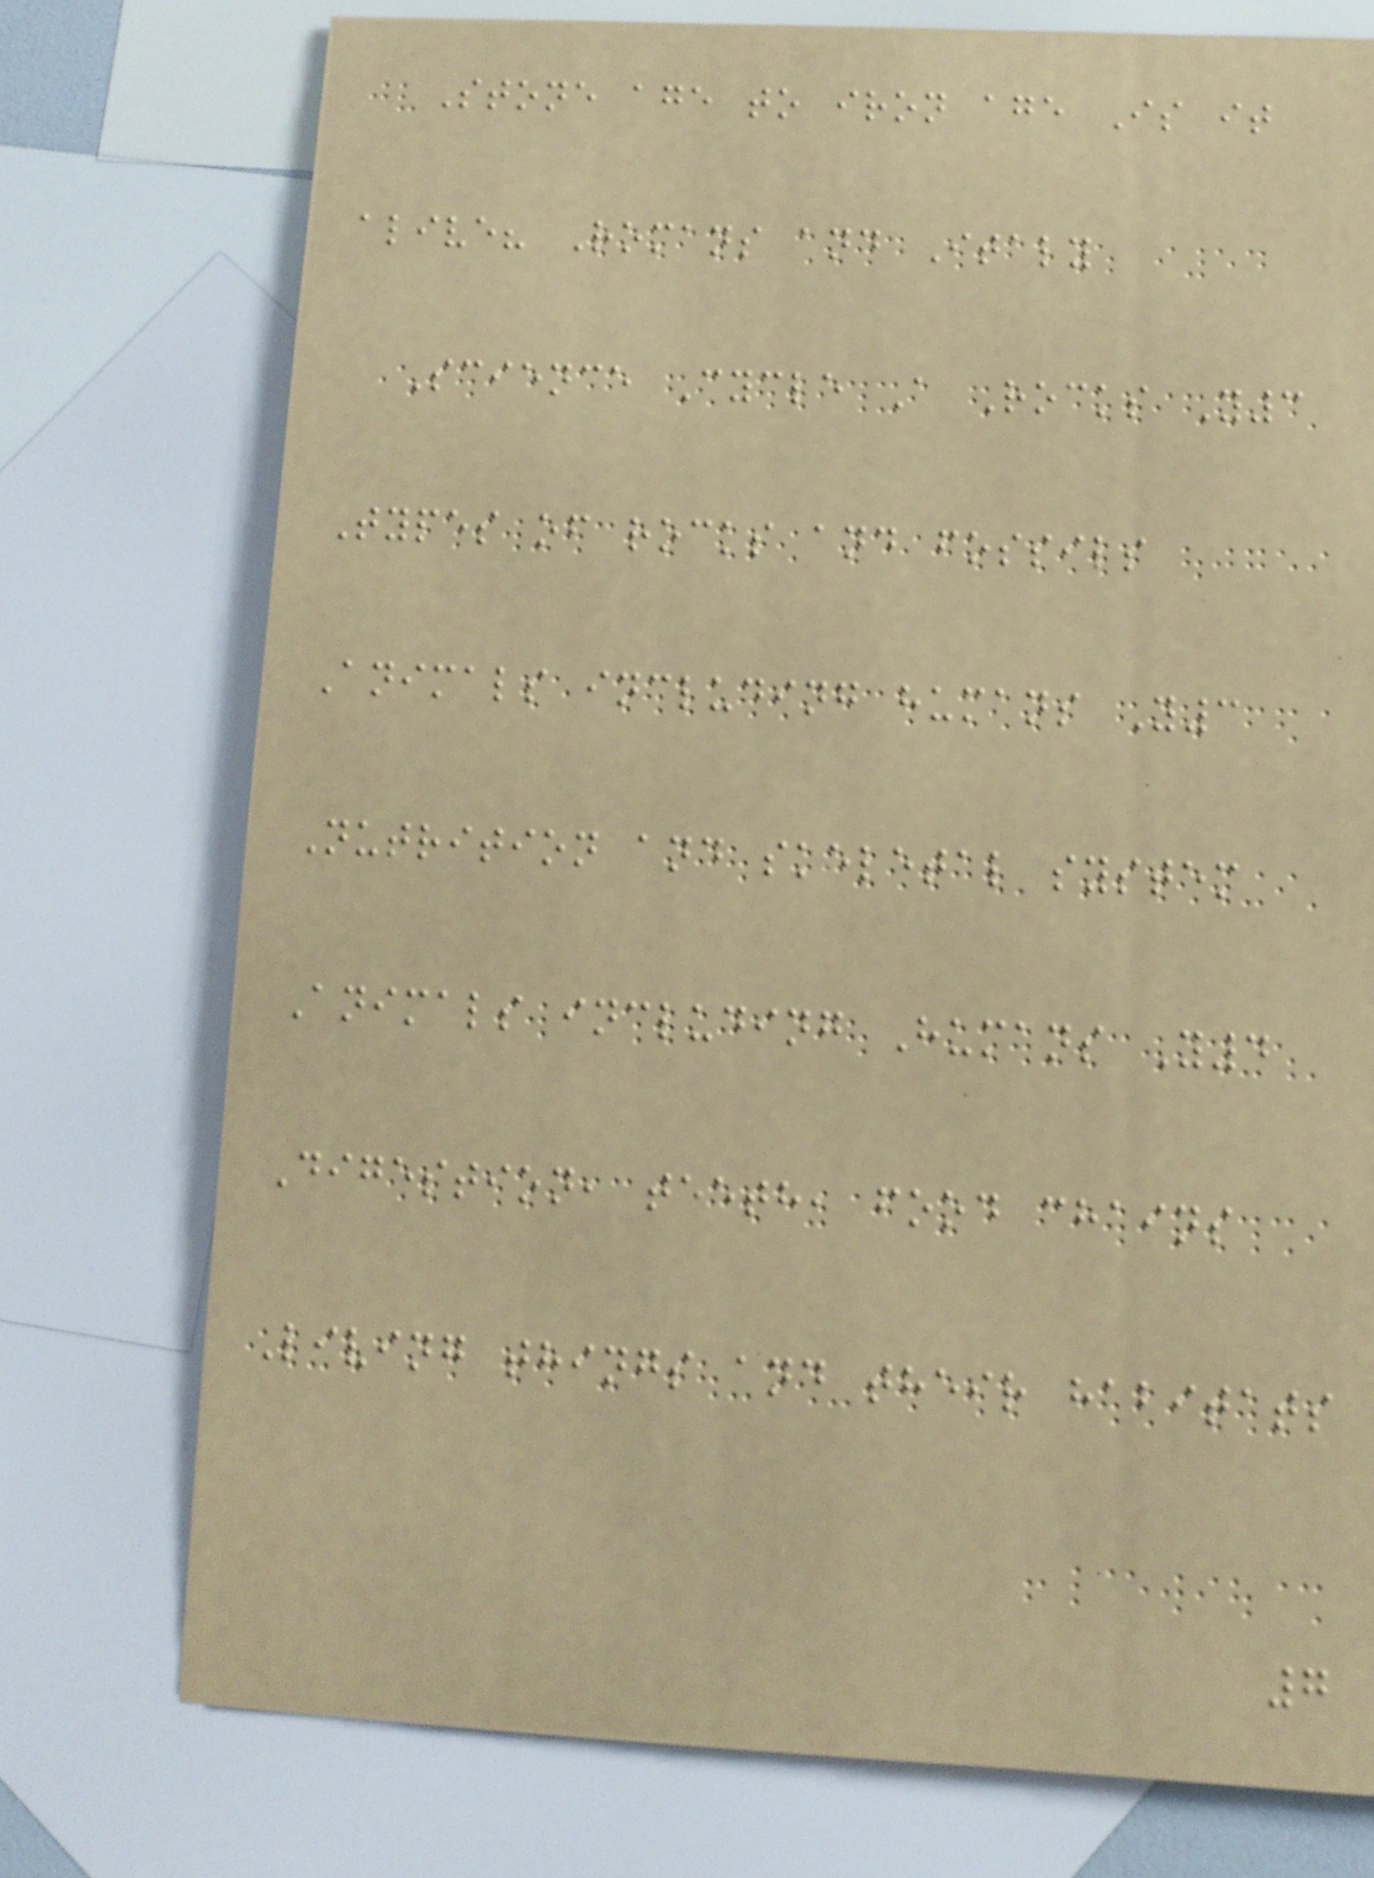Stone age to iron age Is it
alive? Romans and Italy
Science Cycle A Rocks Y3
Types of rocks and fossils
Animals including humans Y3
Nutrition and skeletal system
Animals including Humans Y4
Digestion, teeth, food chains
Living things and their habitats
7
